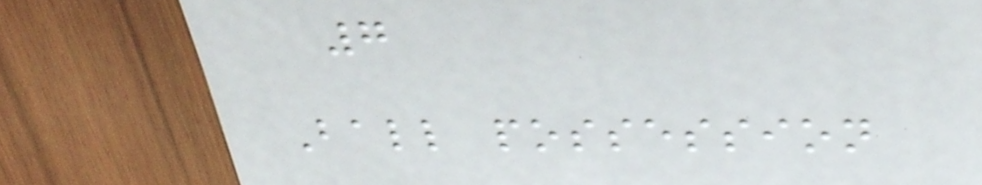7
Ball possession
